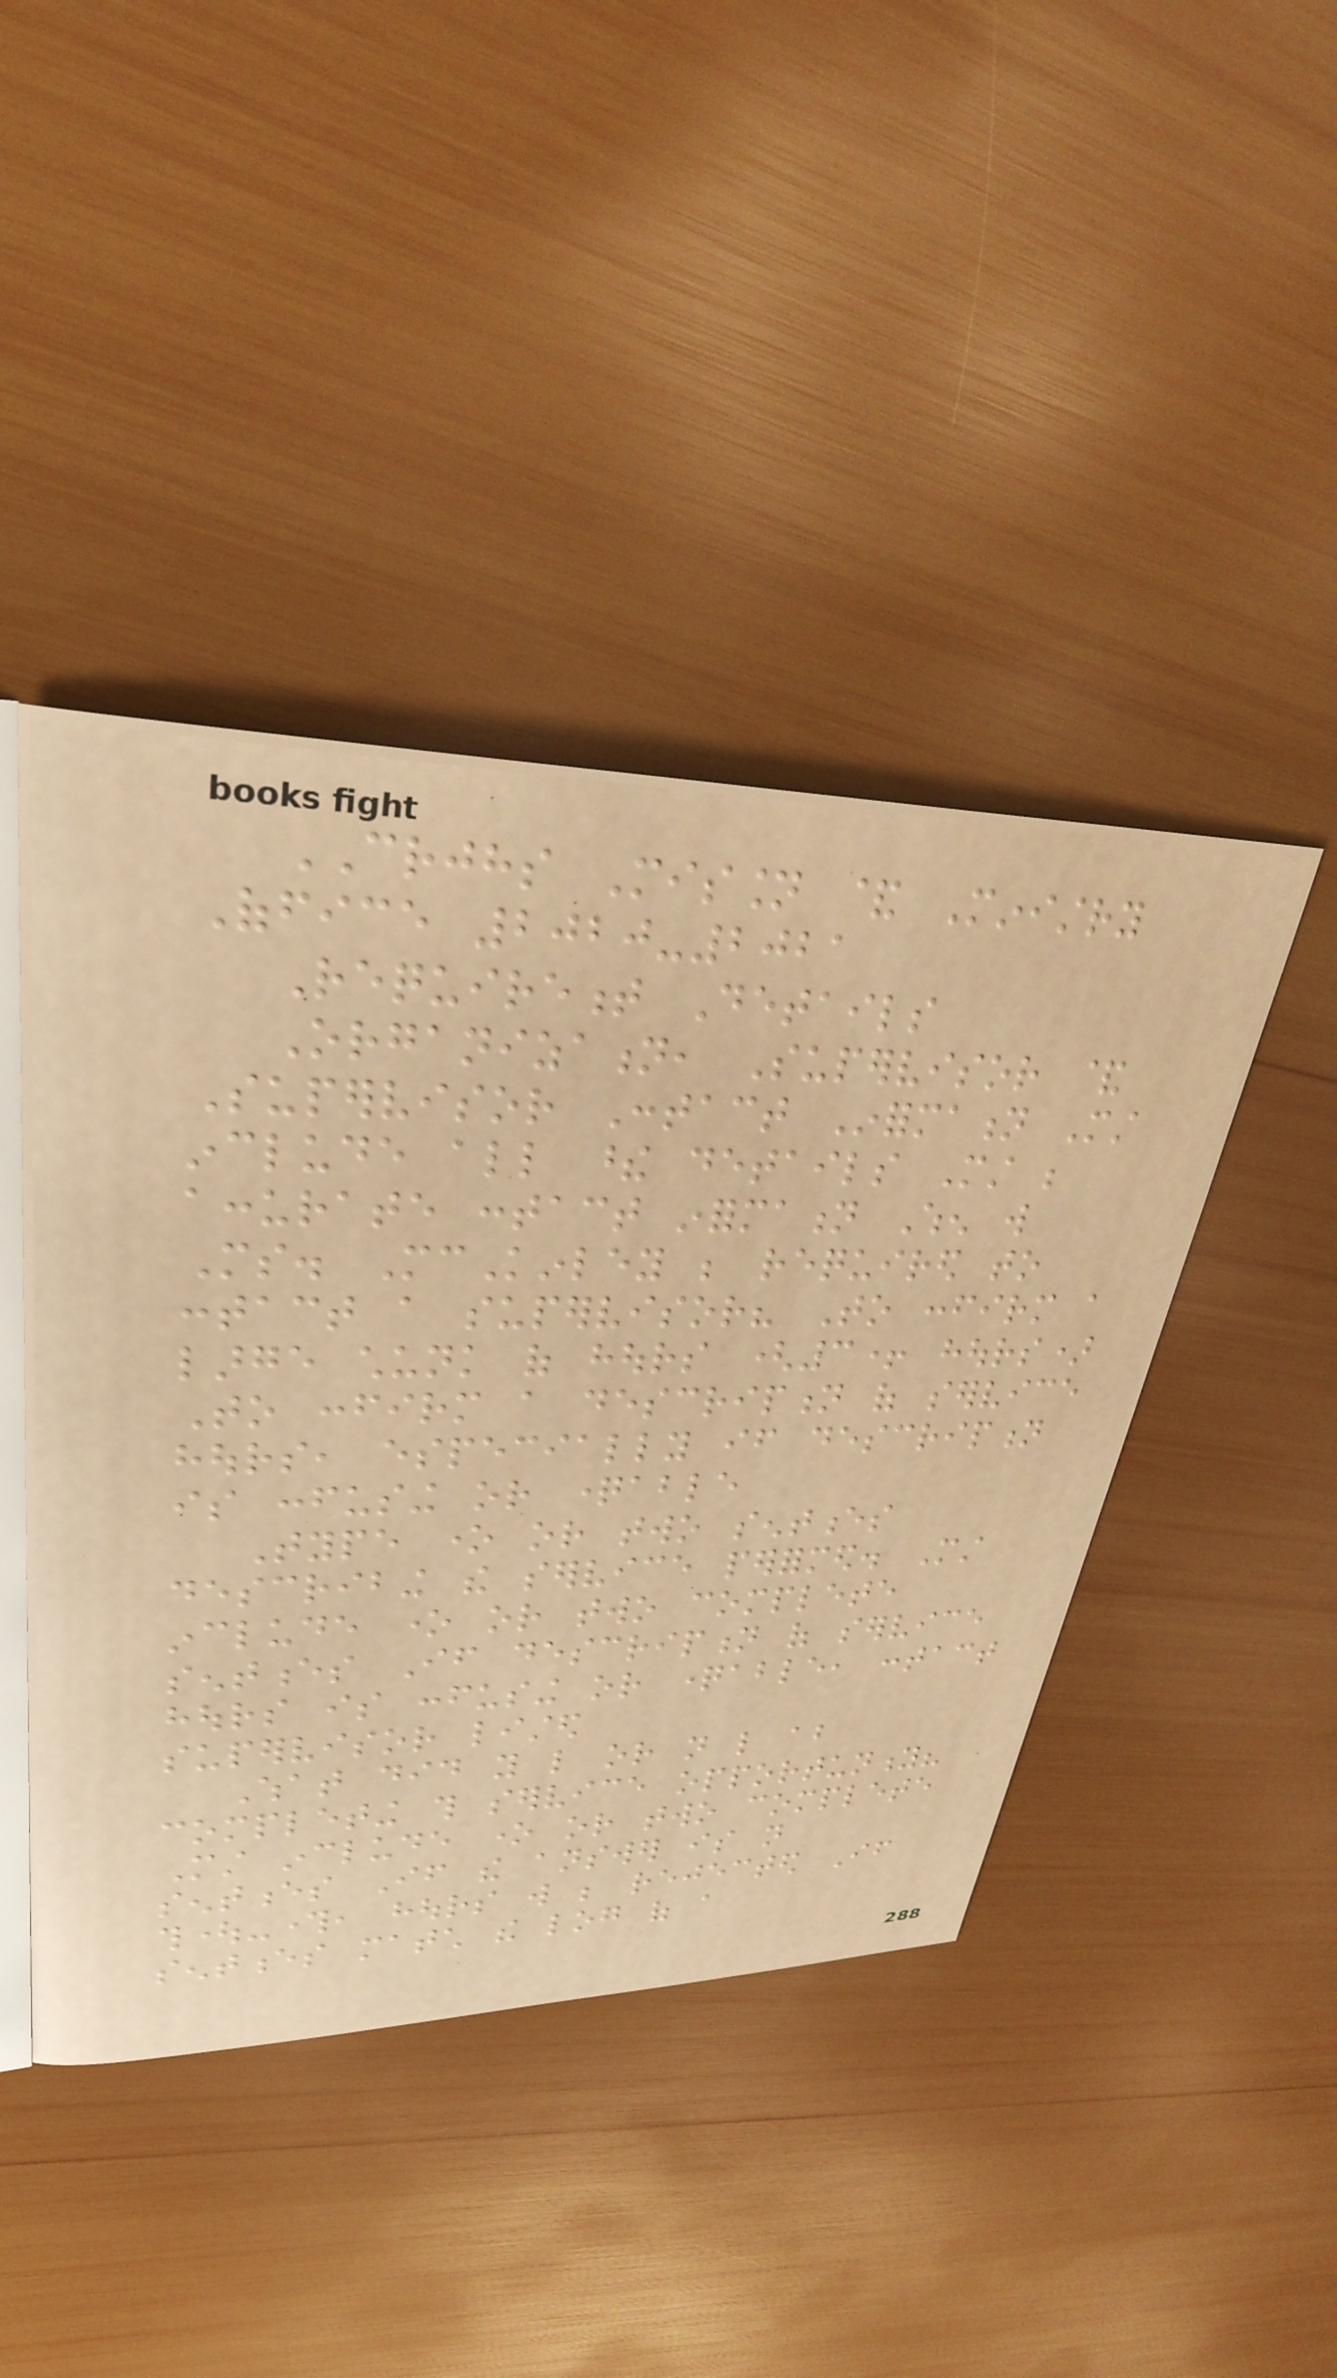CRJHS Mission & Ministry
Office 2020-2021
Requirement Details
Organization, Supervisor &
Supervisor Contact Information Must
include all these details Must be
accurate contact information When will
Ms. McKinley be required to
contact a supervisor? To confirm a
large chunk of hours (3+ hours)
To confirm a description of service
hours, especially if description
is confusing or questionable
Type one or two sentences
describing the service performed. Must
include one or two complete
sentences If description of service
hours is confusing or questionable, contact
supervisor listed
What did you like or not like about
completing this service opportunity?
Must include one or two complete
sentences If the answer is not
thought-through, hours will be rejected If
sentences match the log of a
